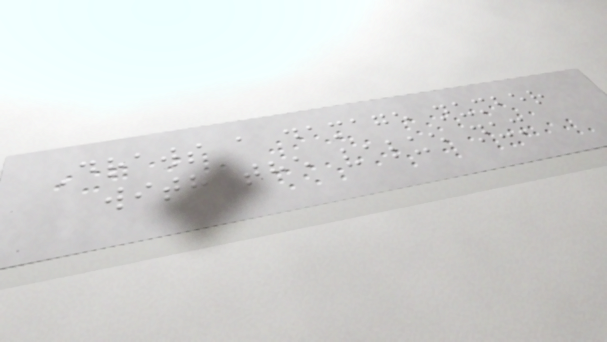Draws a damage number
with the value num
